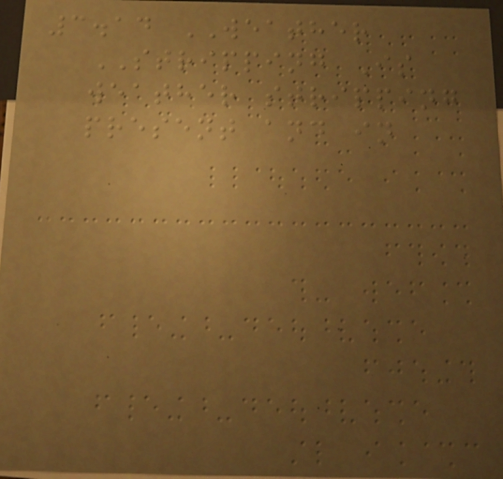3.14 WEATHER
STRIPPING Is
weather stripping
present and in
